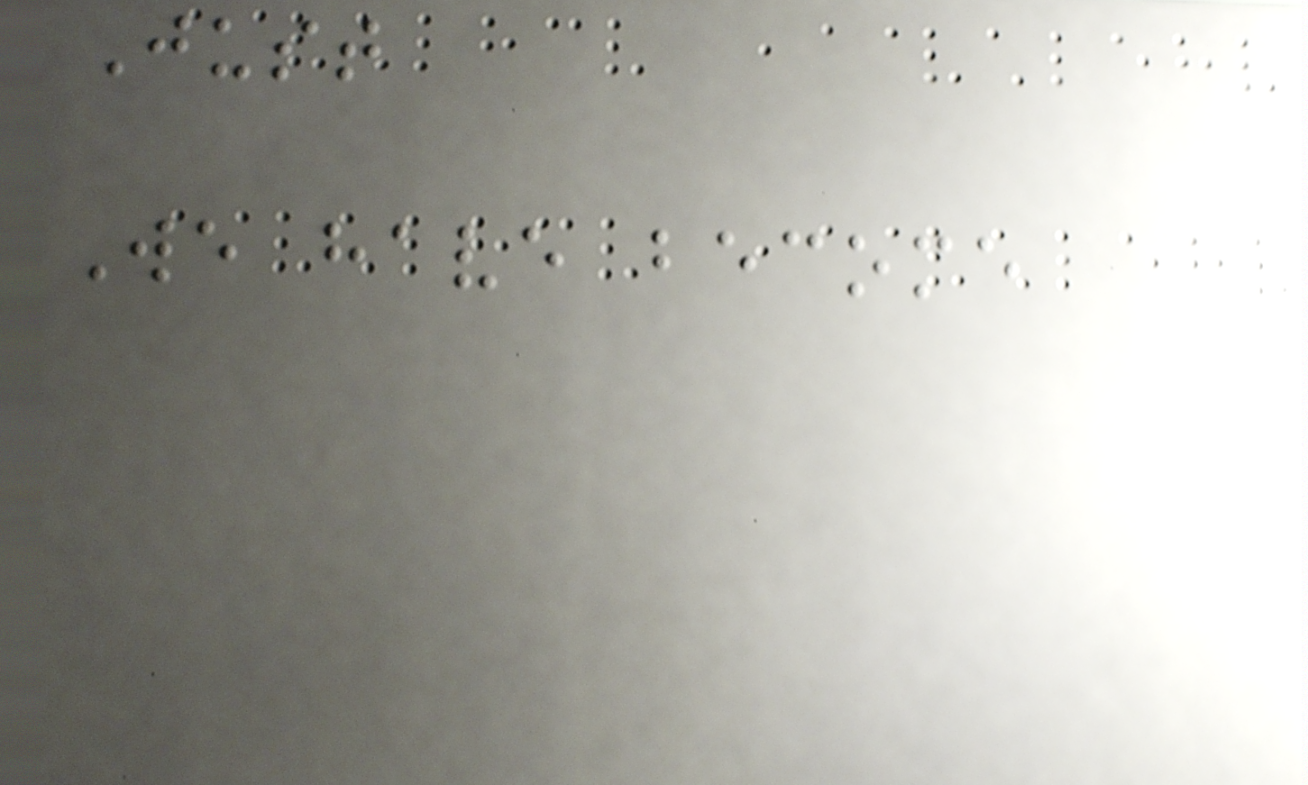Just
We have become
